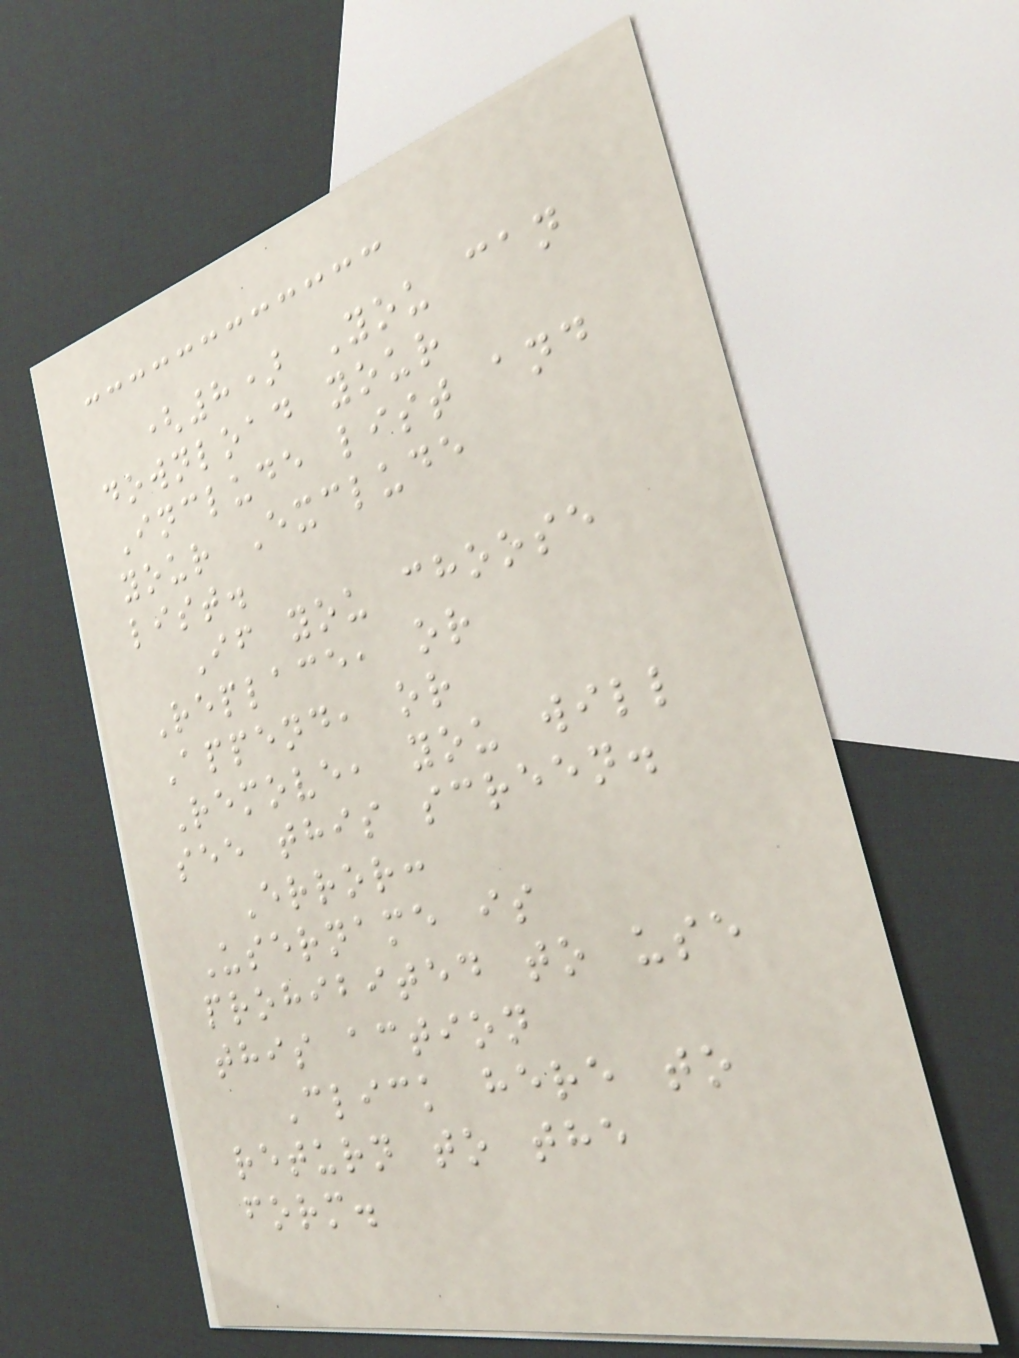(8) You can
download your
Include list and
your Exclude
list.
If you choose
Replace, or
Append, or
Remove, you will
see this screen.
Error:
Username is
prohibited to use
this action
Click here to
return to the
form.
